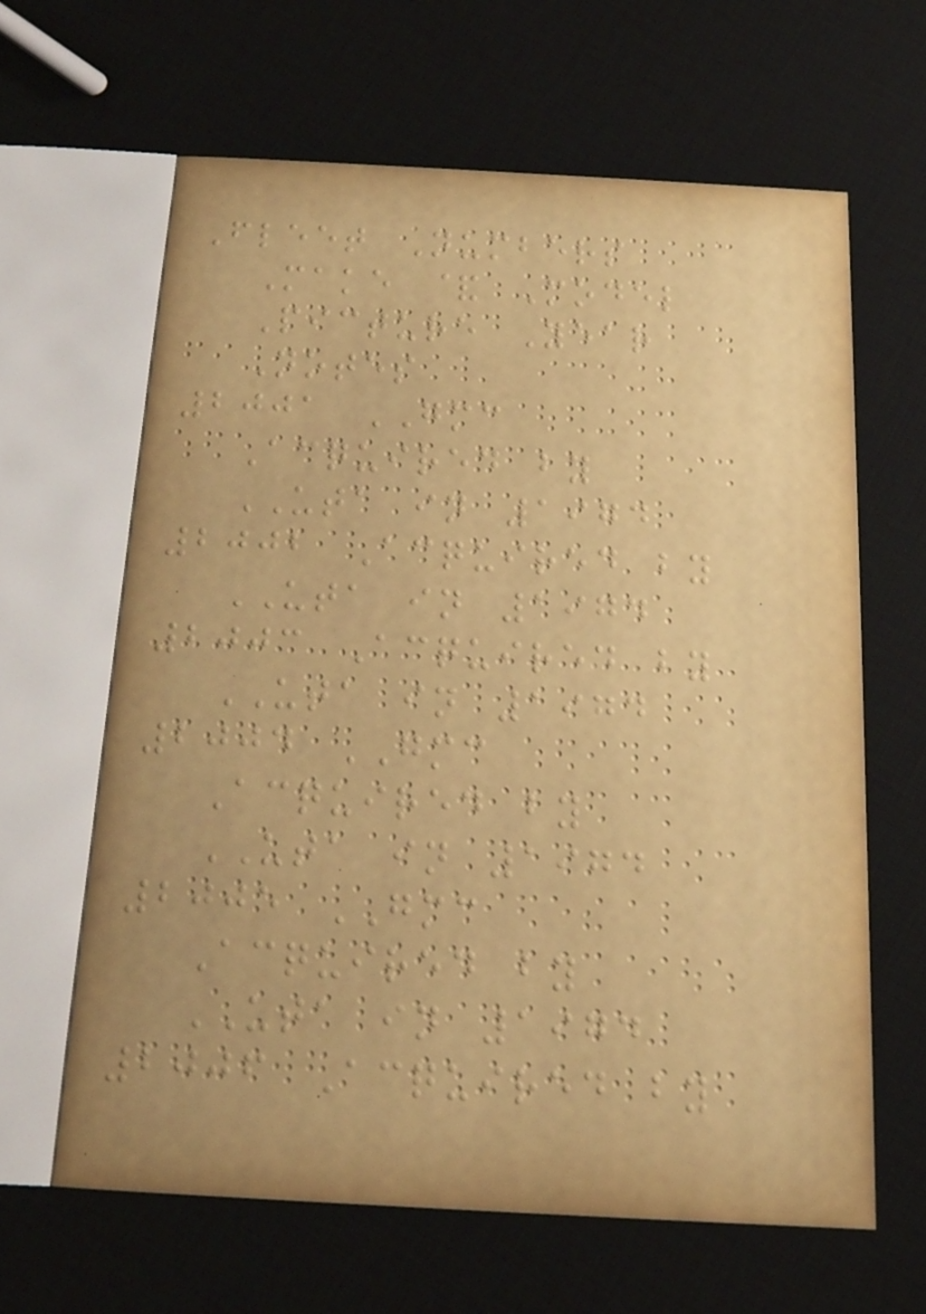Fleet Numbers
Make & Model
Picture Year
Notes
2001 GMC
Acquired by
UTA in 1974
2002 Acquired by
UTA in 1974
2003 Acquired by
UTA in 1974
2004 GMC
Acquired by
UTA in 1974
2005 GMC
Acquired by
UTA in 1974
2006 Acquired by
